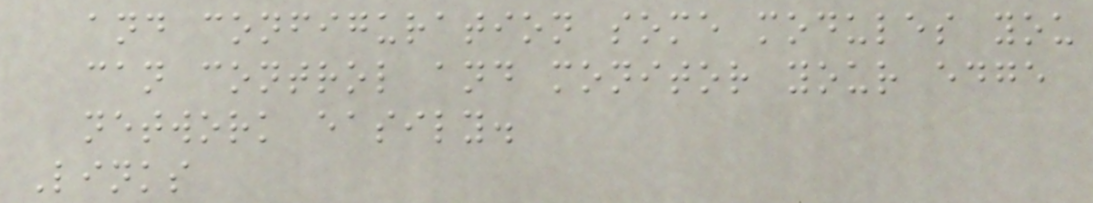and configuration some modules you
can control and monitor your edge
network easily.
Links
